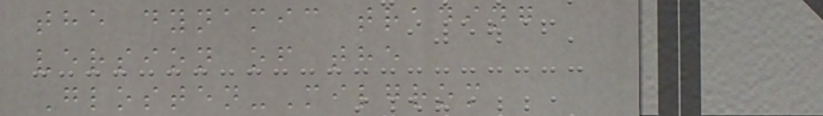the dynamic trading
version of the
Glosten-Milgrom
